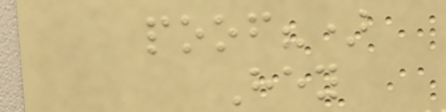poof?)
Hey
